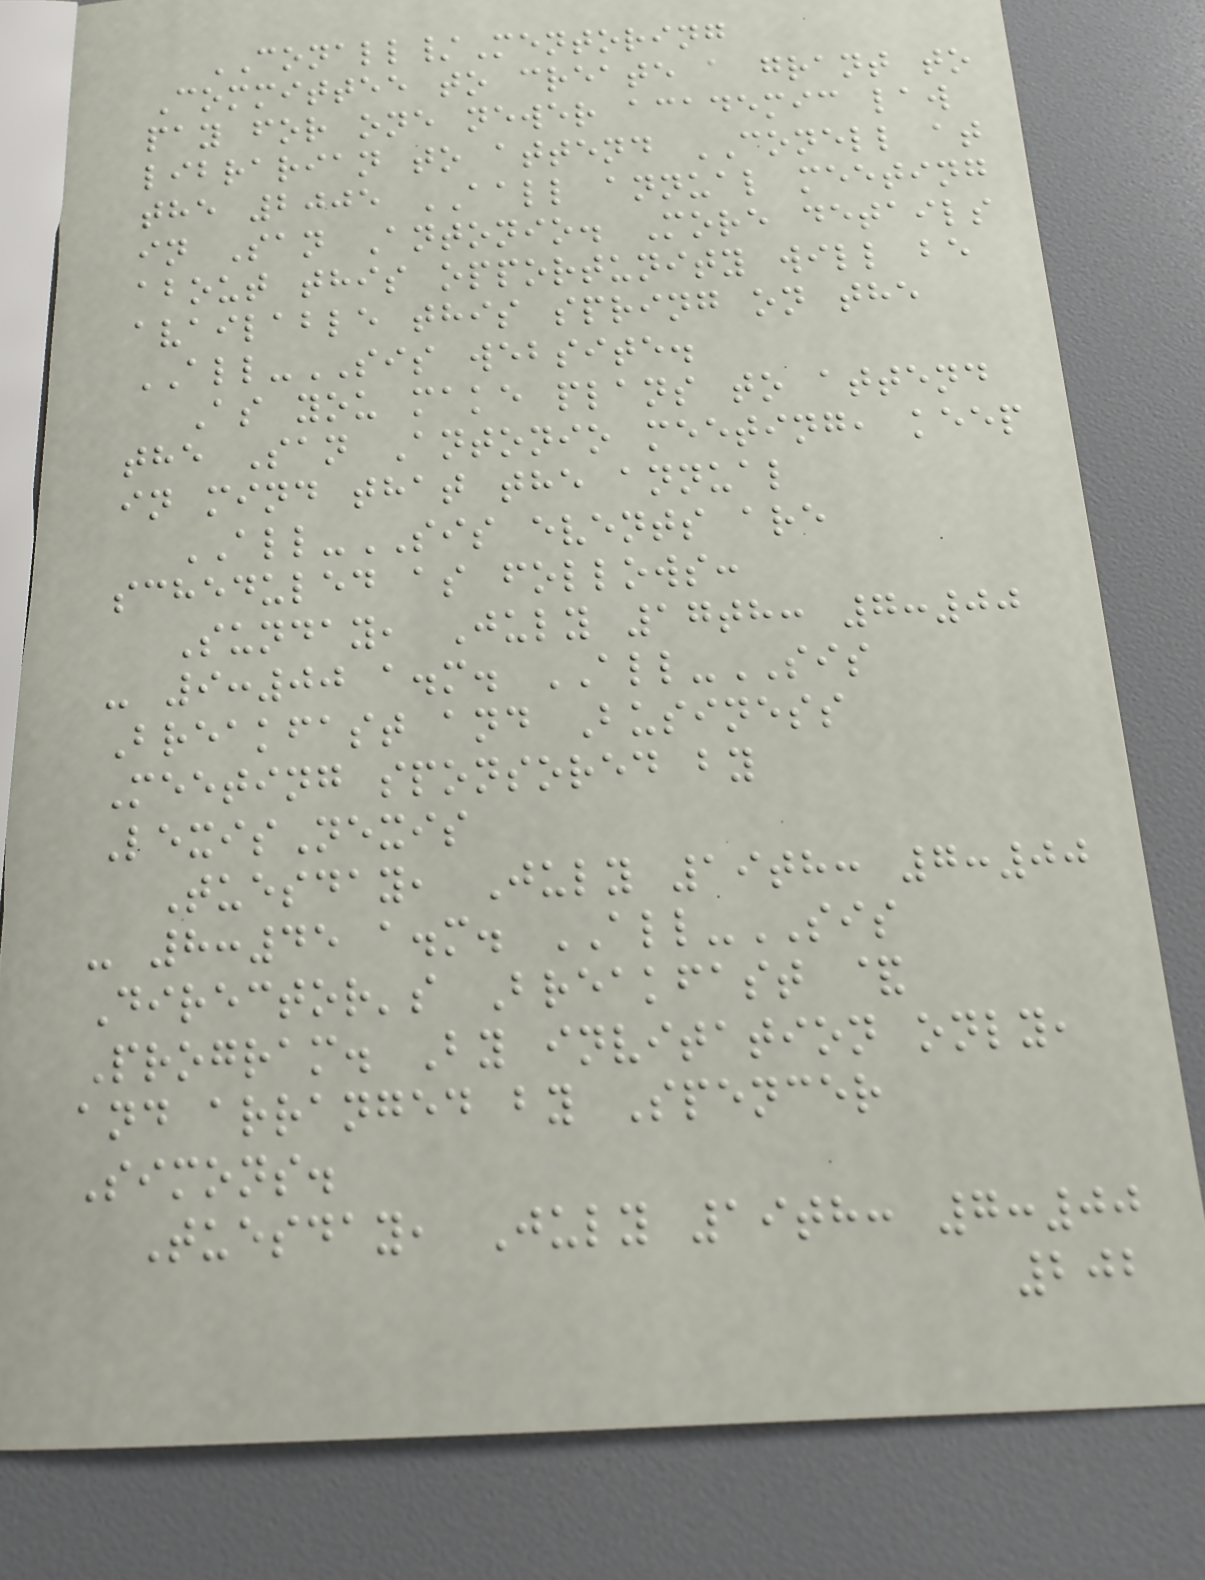CONALL/Mentoring
Committee to create a grant to
pay for one newer academic law
librarian to attend CONELL at
the 2005 AALL annual meeting
in San Antonio. More details
about this opportunity will be
available this spring on the
ALL-SIS website.
As you make plans to attend
the San Antonio meeting, keep
in mind that the annual
ALL-SIS events are
scheduled as follows:
Sunday, July 17th: 7:00
- 9:00 a.m. ALL-SIS
Breakfast and Business
Meeting sponsored by
LexisNexis
Tuesday, July 19th: 7:00
- 8:45 a.m. ALL-SIS
Director's Breakfast &
Program. By invitation only,
and arranged by Spencer
Simons.
Tuesday, July 19th: 7:00
202
